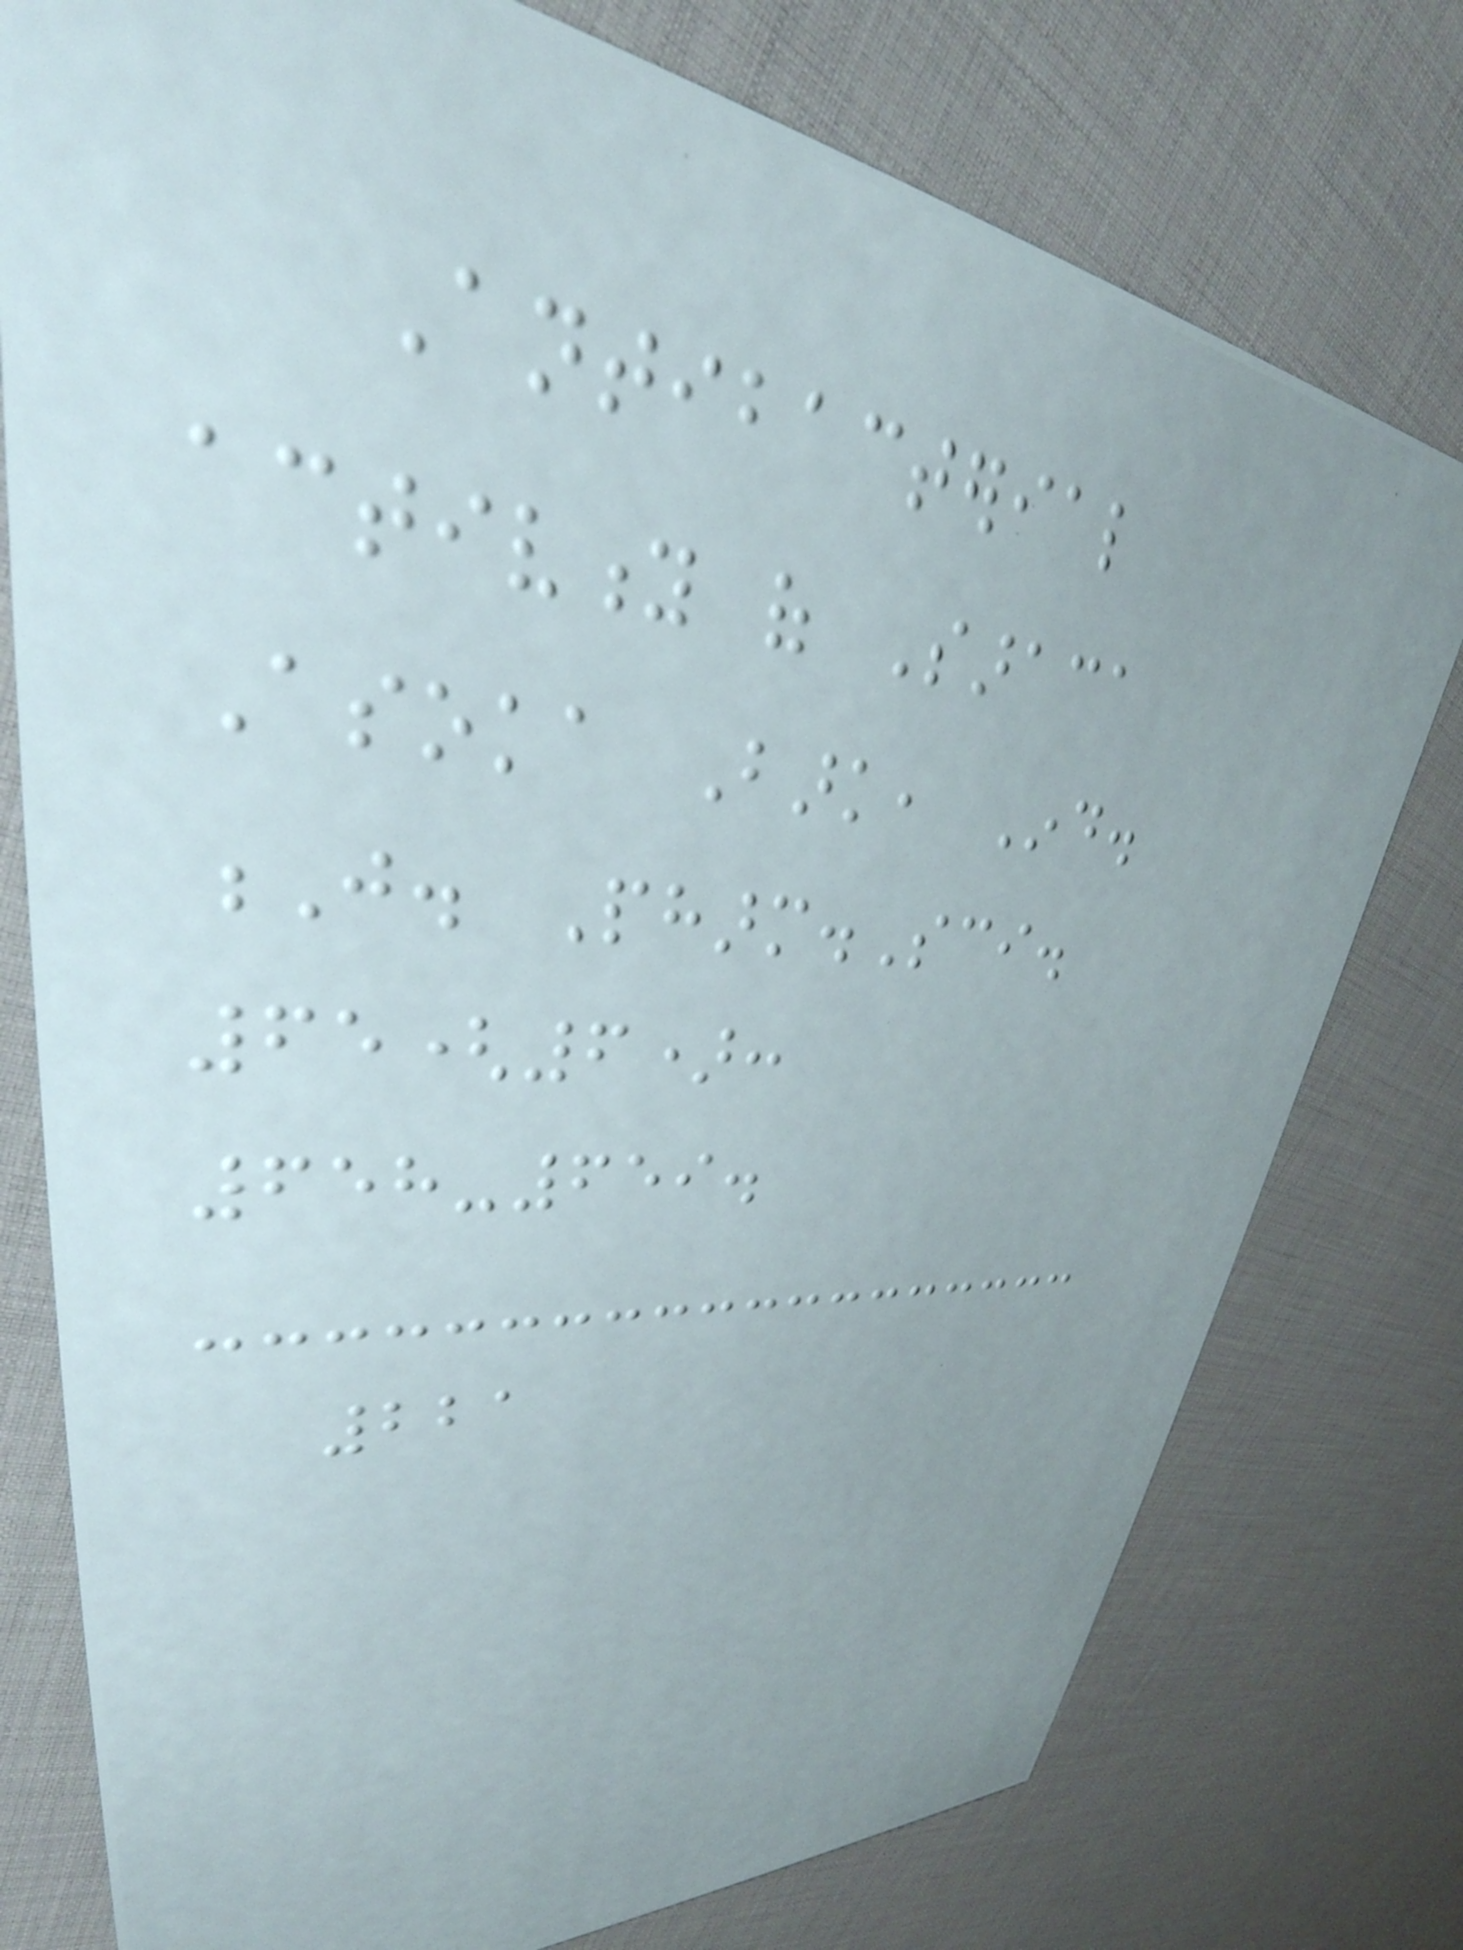Antibacterial
activity of Saraca
Asoka Bark, Ind.
J. Pharm.Sci.
65(6):
658-659.
221
